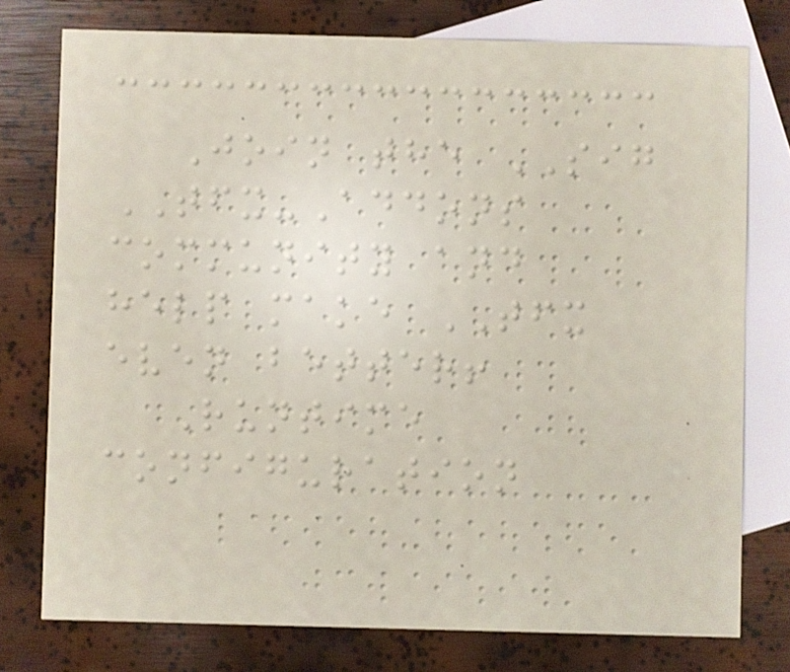Join the SIG
TFX-Addons
community and
help make TFX
even better!
Runtime
configuration
